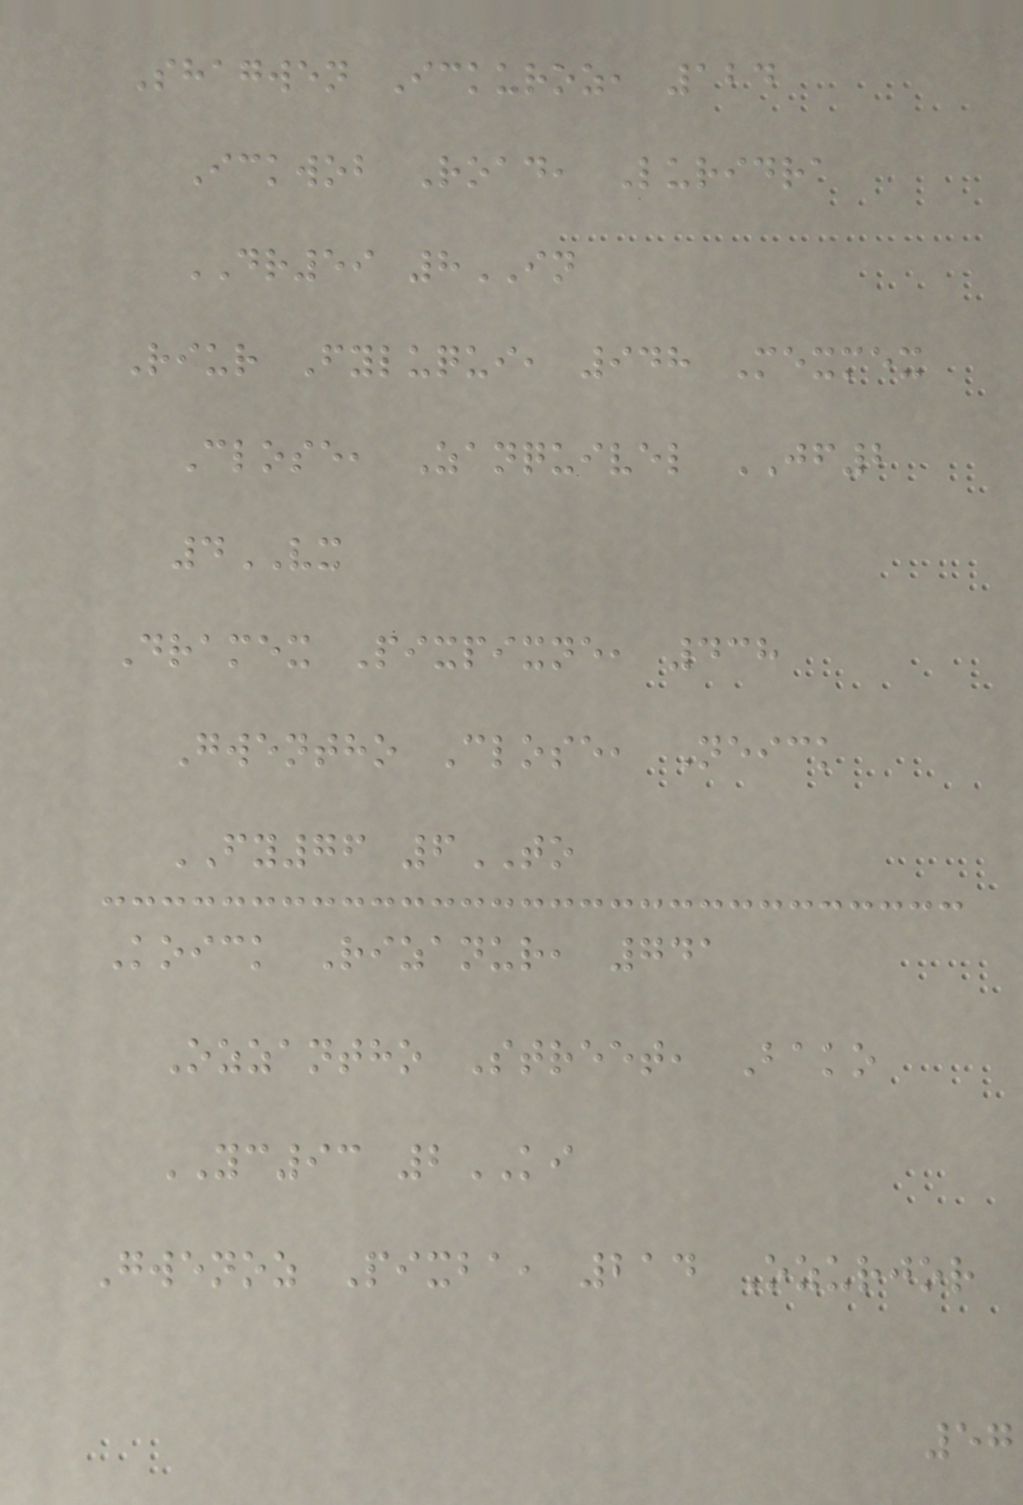Shagwen Ickuroz, 124
Ickwob Road, Luridra
DR59 8IN
Riur Fyluqui, 948 Mexmex
Close, Zanquivel JF2
4VX
Dramex Pixpixne, 438
Gwentho Close, Neick
FY76 6TO
Koick Rizanur, 741
Ozzantho Street, Bako
YC93 2KI
Gwenoz Pixba, 214 Ozurjor
57
